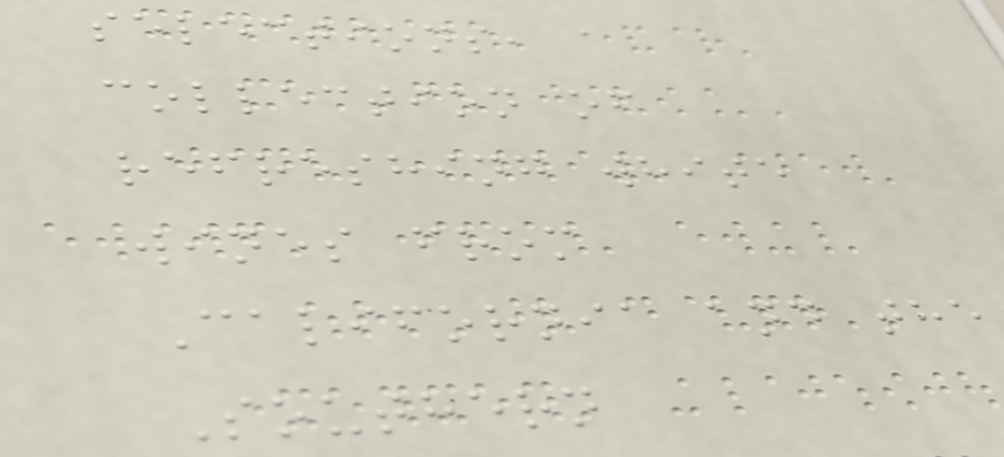selections, a
collection of
refreshing white
wines from
California and the
Southern
